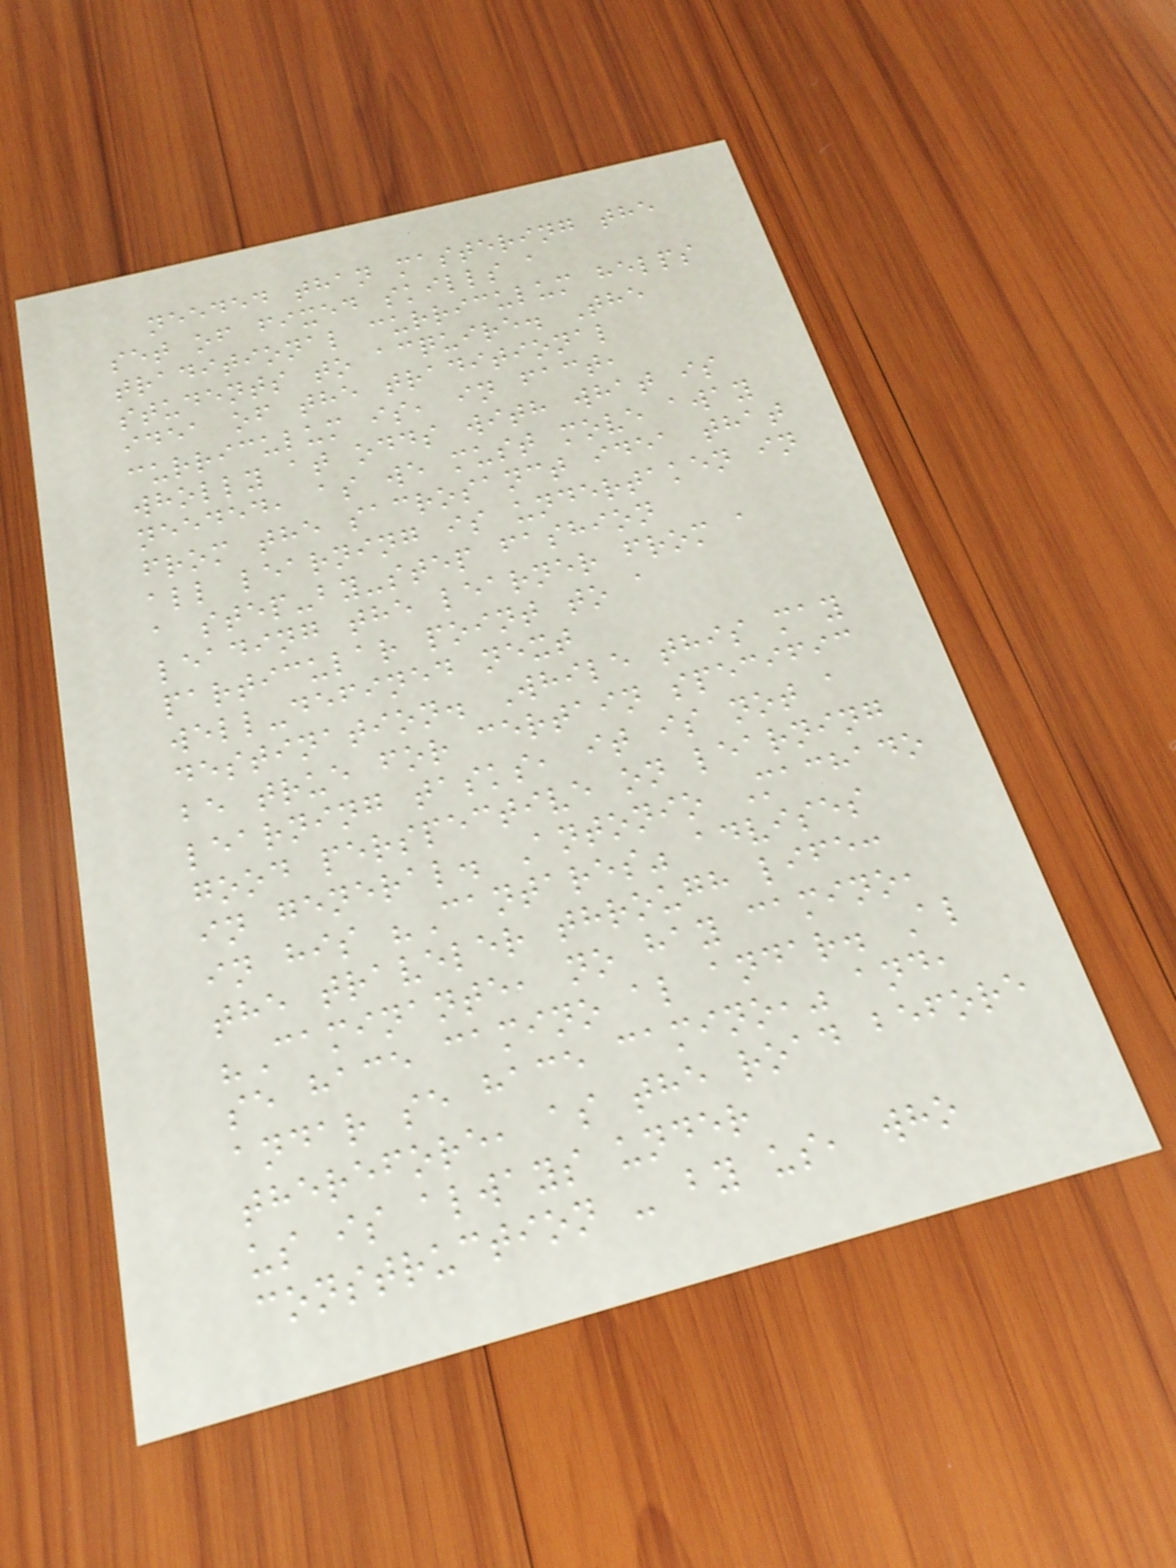needed than mastering the
set of fixed skills a
traditional curriculum helps
students to acquire. The
idea of the traditional
curriculum is, in fact,
wholly at odds with what is
needed, as we must move away
from the sacrosanct idea that
all learning is undertaken in
a step-by-step fashion
leading the learner from a
particular point to a
well-defined next
destination. While this may
be true for certain specific
learning tasks, it is not a
good perspective on learning
in general. Antonio Machado
in his "Cantares" advises
the traveler through life:
"Caminante, no hay camino,
se hace camino al andar. Al
andar se hace camino," and,
therefore, as the road before
us is always under
construction - by us, who
